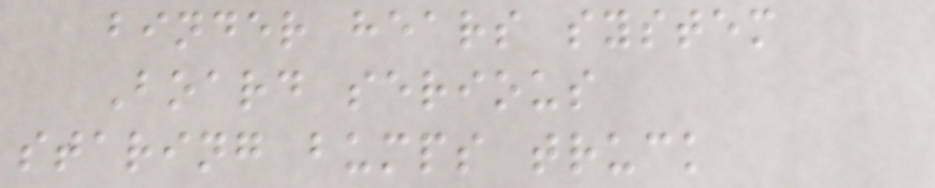binder hears system
Board serious
staring bumps truck
